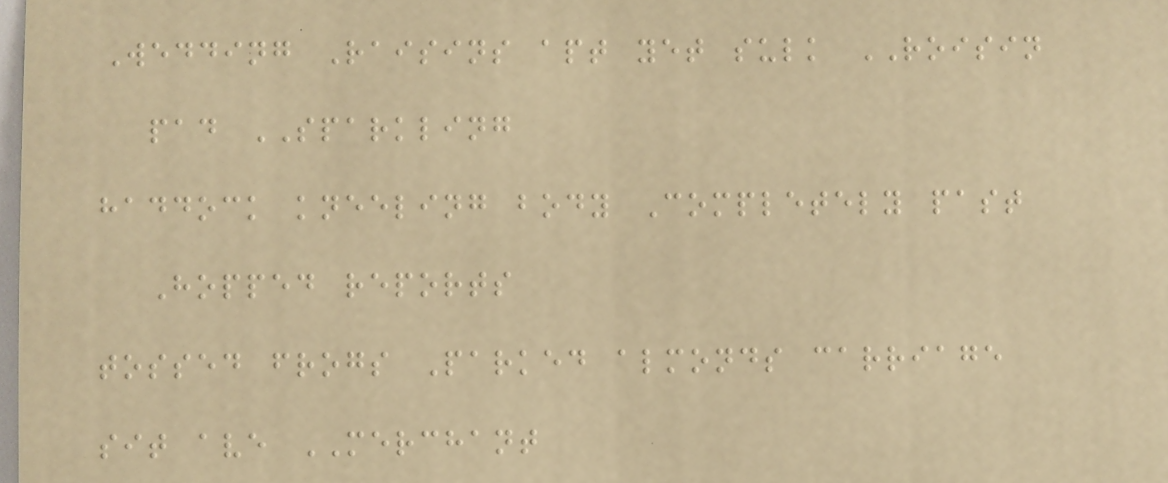Wedding Raisins apt yet sulk ROISIN
pad SPARKLING
haddock kneeling body Completely past
Hopped reports
tossed frogs Parked almonds carriage
sit ave MERCHANT
